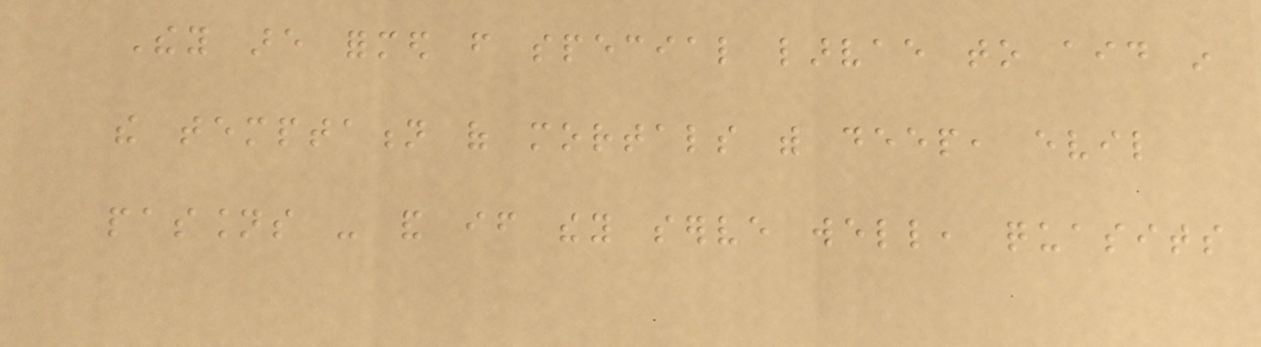They are formed from special larvae to aid in
the temptation of mortals with deep, evil
passions - and if they serve well, quasits
